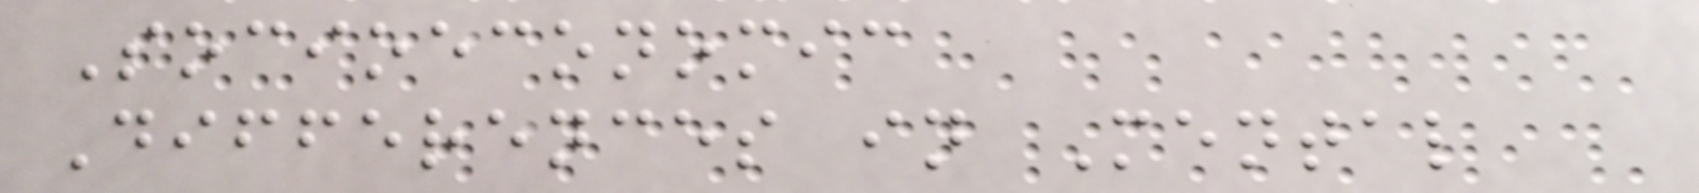Socioeconomic
Differences in Mental
